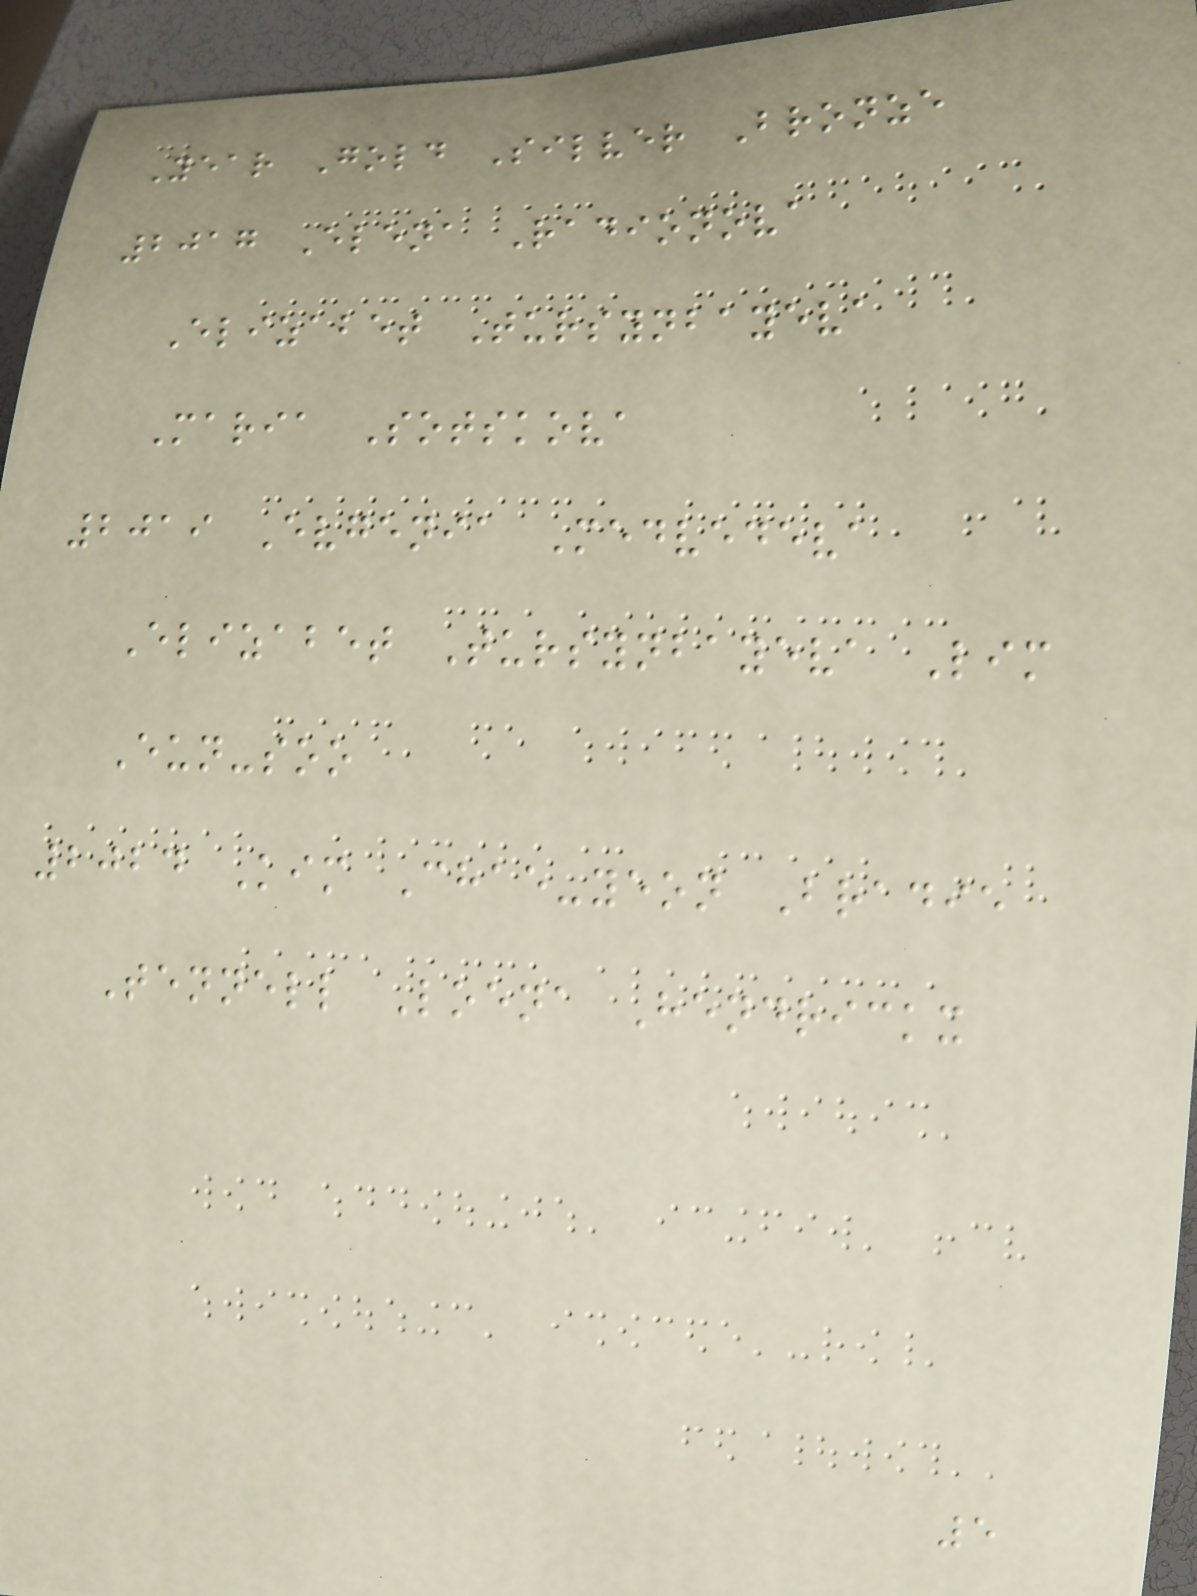Year Gold Silver Bronze
2017 Elena Radionova
Elizabet Tursynbayeva
Maria Sotskova
2019 Evgenia Medvedeva
Elizabet Tursynbayeva Lim
Eun-soo
2024 Kim Chae-yeon Bradie
Tennell Loena Hendrickx
5
